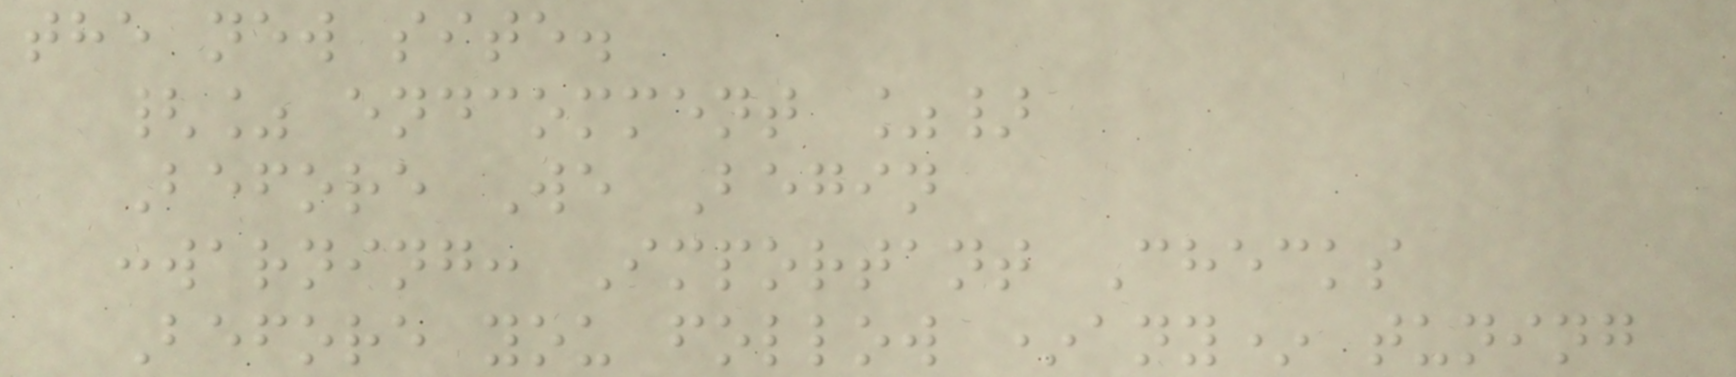the new site.
{% endcomment %}
Before We Begin
:warning: Important Checks
Before you follow *any* tuning
